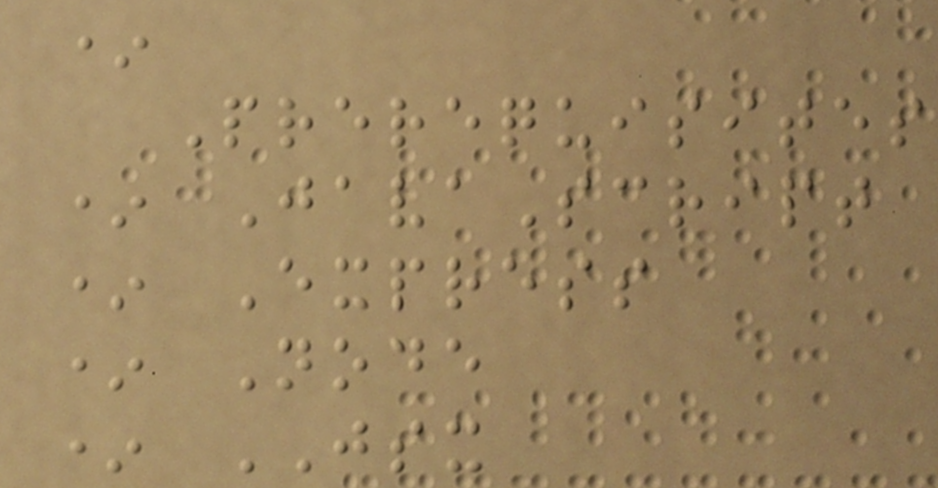*
Prerequisites
* JavaScript
* Express
* Node
* JSX
